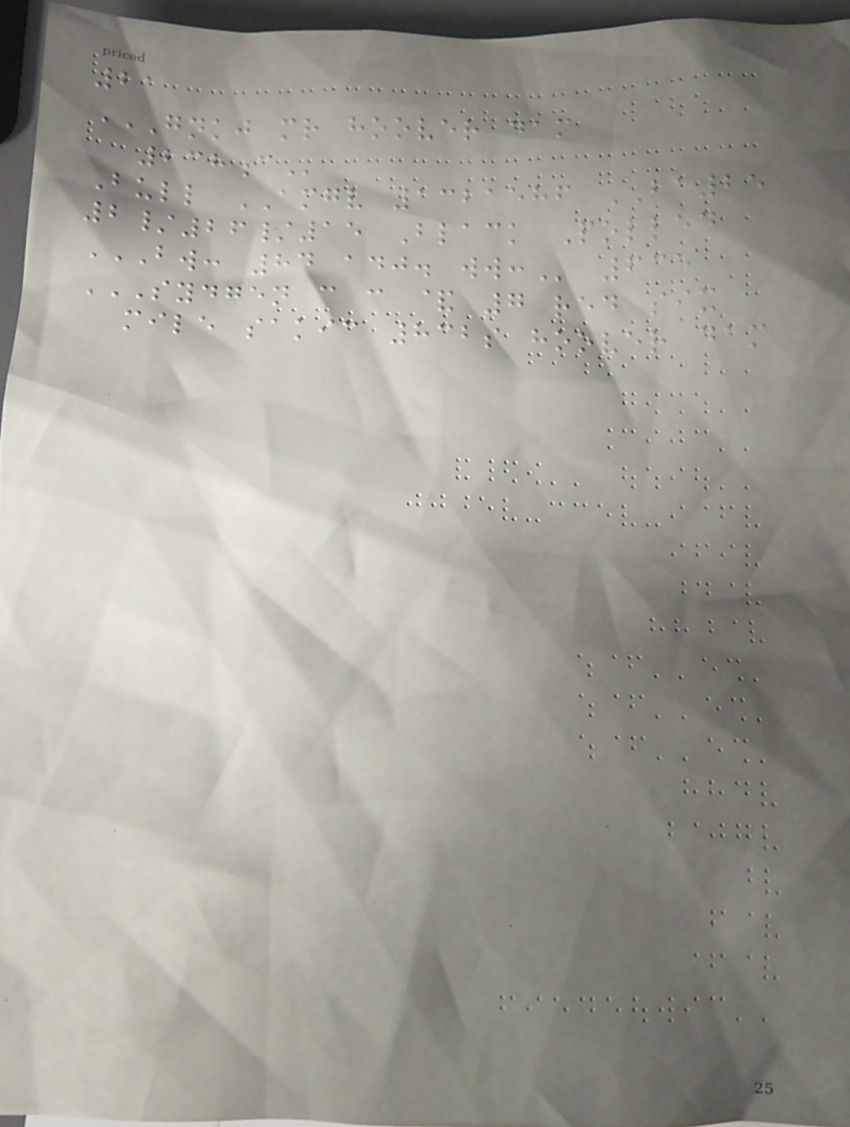21
GNKJ MR HOOVER DAM
238C
Bull AMGV 1321586 BA25
2/26/15 Black Polled
BW: 84 ADJ. WW: 635
SYDGEN C C & 7 RED SIX
MILE SAKIC 832S HOOVER DAM
